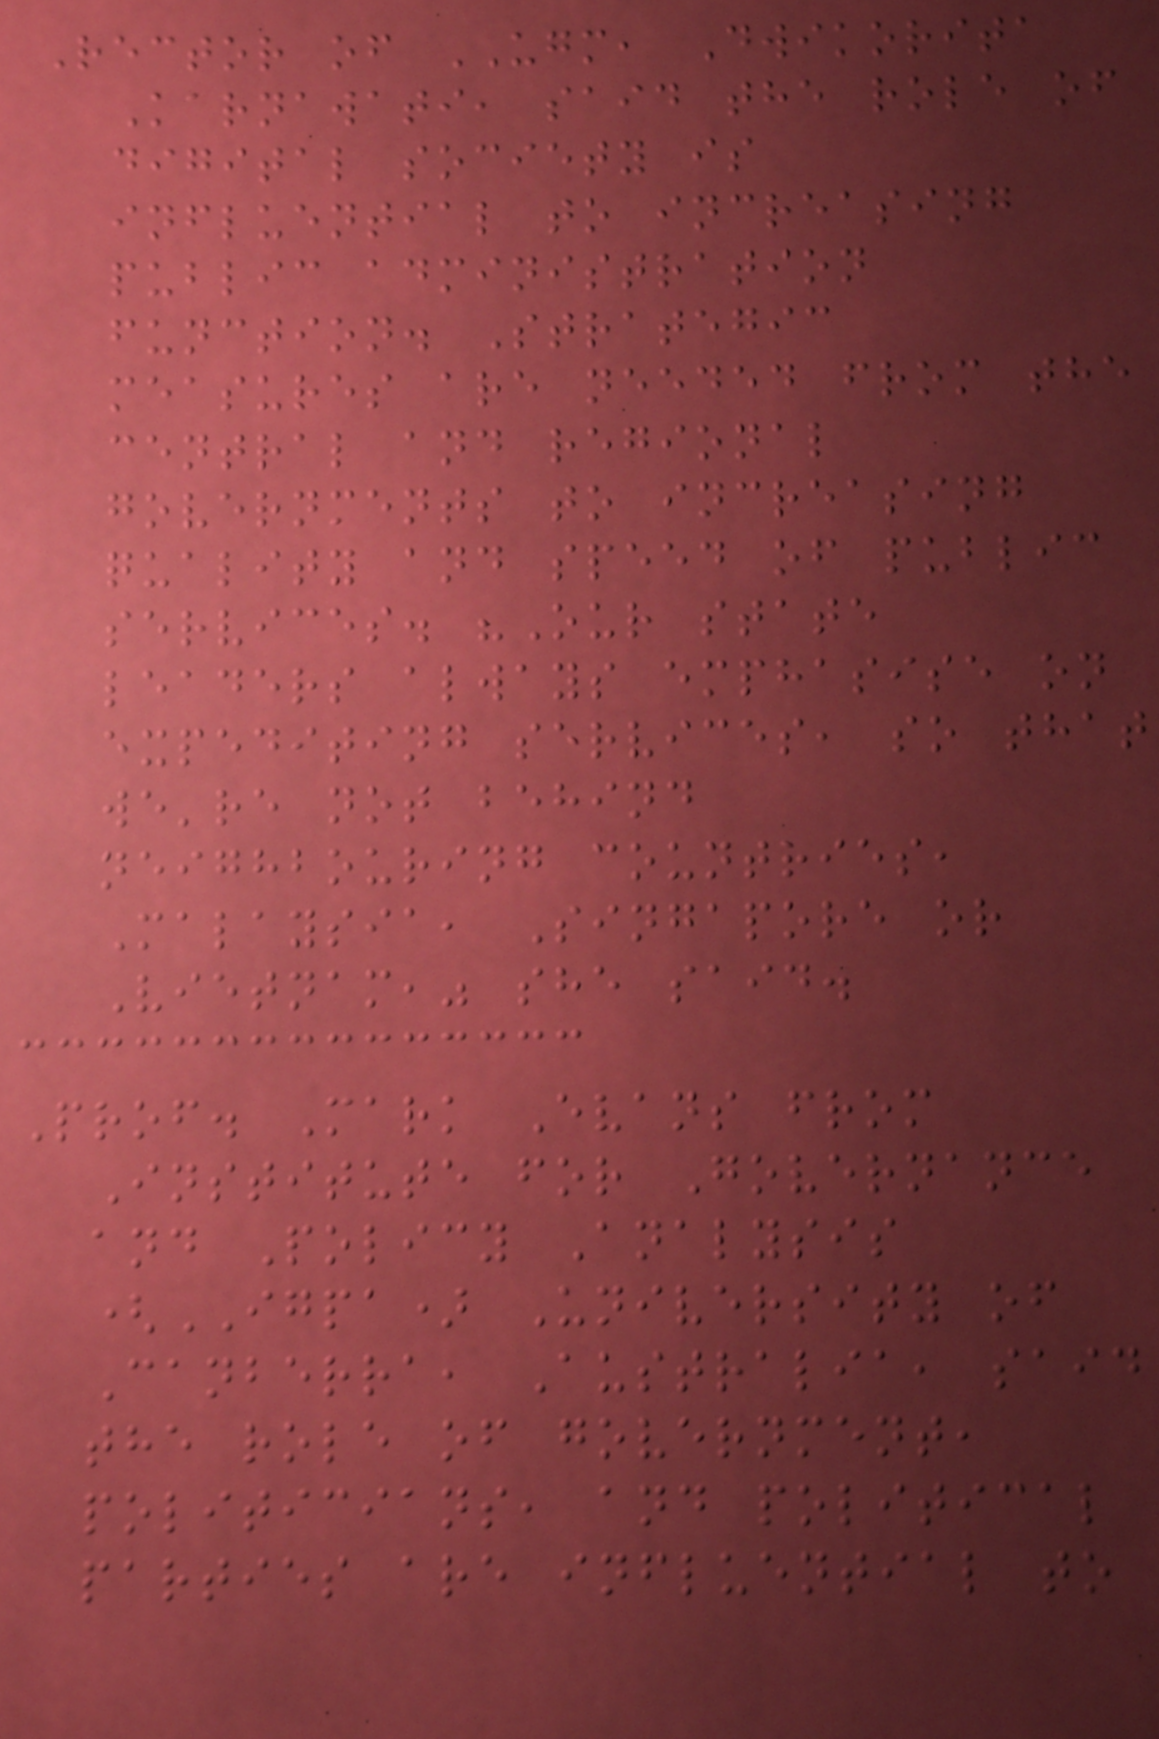Rector of UGM, Dwikorita
Karnawati, said the role of
digital society is
influential to increasing
public administration
function. Strategic
measures are needed from the
central and regional
governments to increasing
quality and speed of public
services. "Our state
leaders always emphasise on
expediting services, so that
we're not behind
neighbouring countries,
Malaysia, Singapore or
Vietnam," she said.
Prof. Mark Evans from
Institute for Governance
and Policy Analysis
(IGPA) University of
Canberra, Australia, said
the role of government,
politicians, and political
parties are influential to
